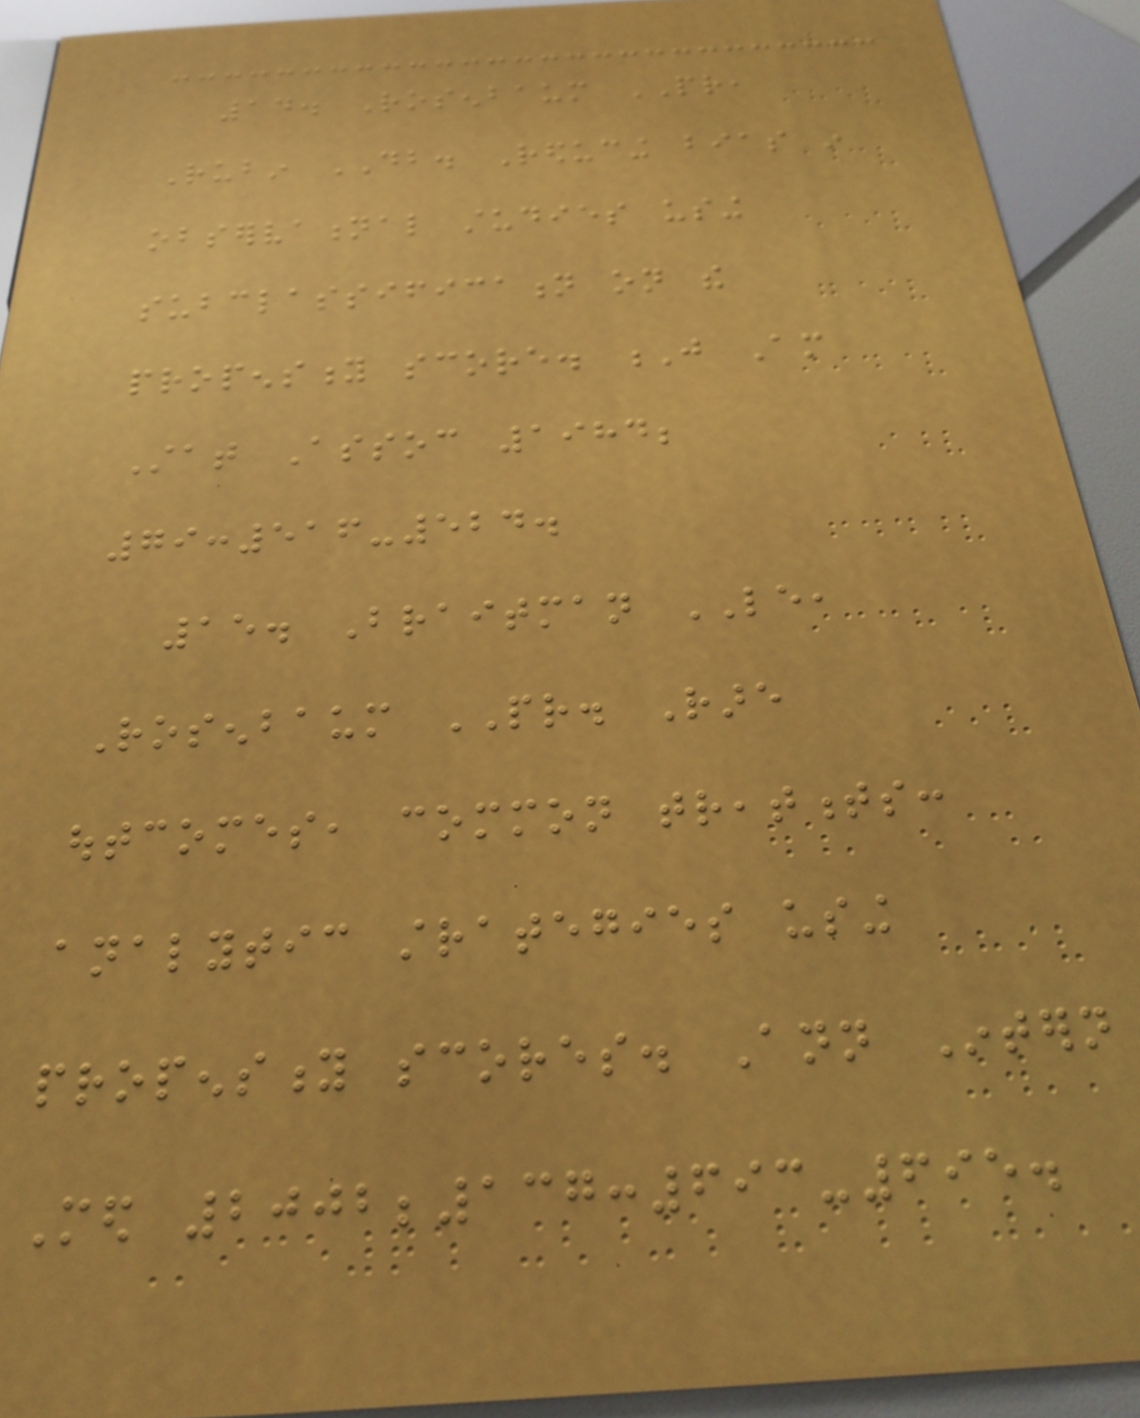14. Rosenbaum PR,
Rubin DB. Reducing bias in
observational studies using
subclassification on the
propensity score. J Am
Stat Assoc 1984;
79:516-524.
15. Braitman LE,
Rosenbaum PR. Rare
outcomes, common treatments:
analytic strategies using
propensity scores. Ann Intern
Med 2002;137:693-695.
